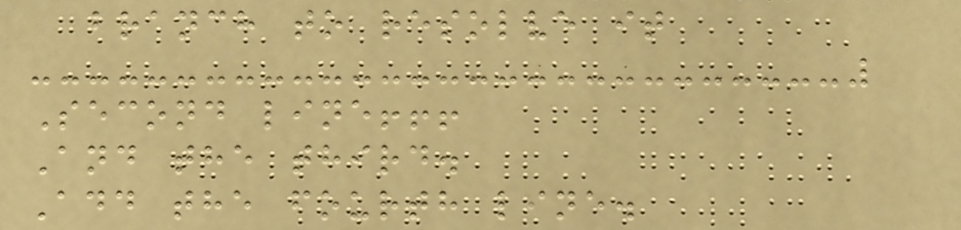branch to resolve it
Second line!!!
And the third.
Add the fourth line.
